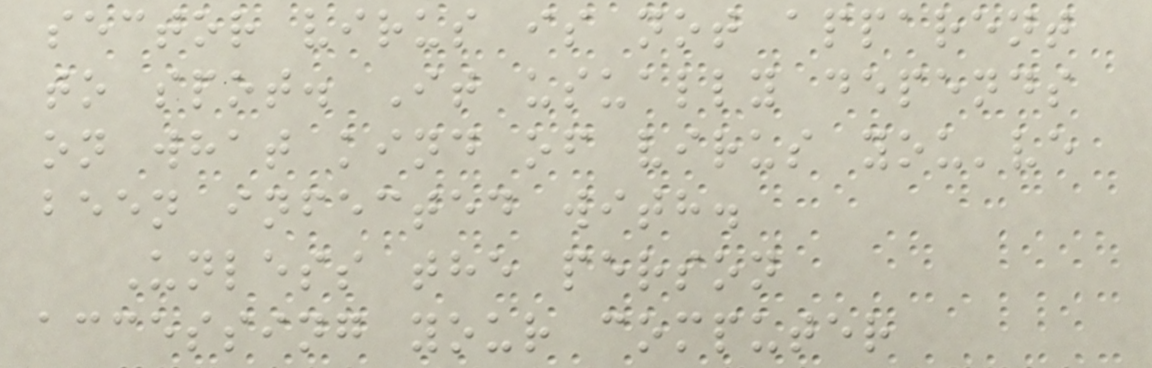sector virus is not apparent
to spot. It usually depends
on what kind of virus you've
been infected with.
Unless the person
accessing your computer
